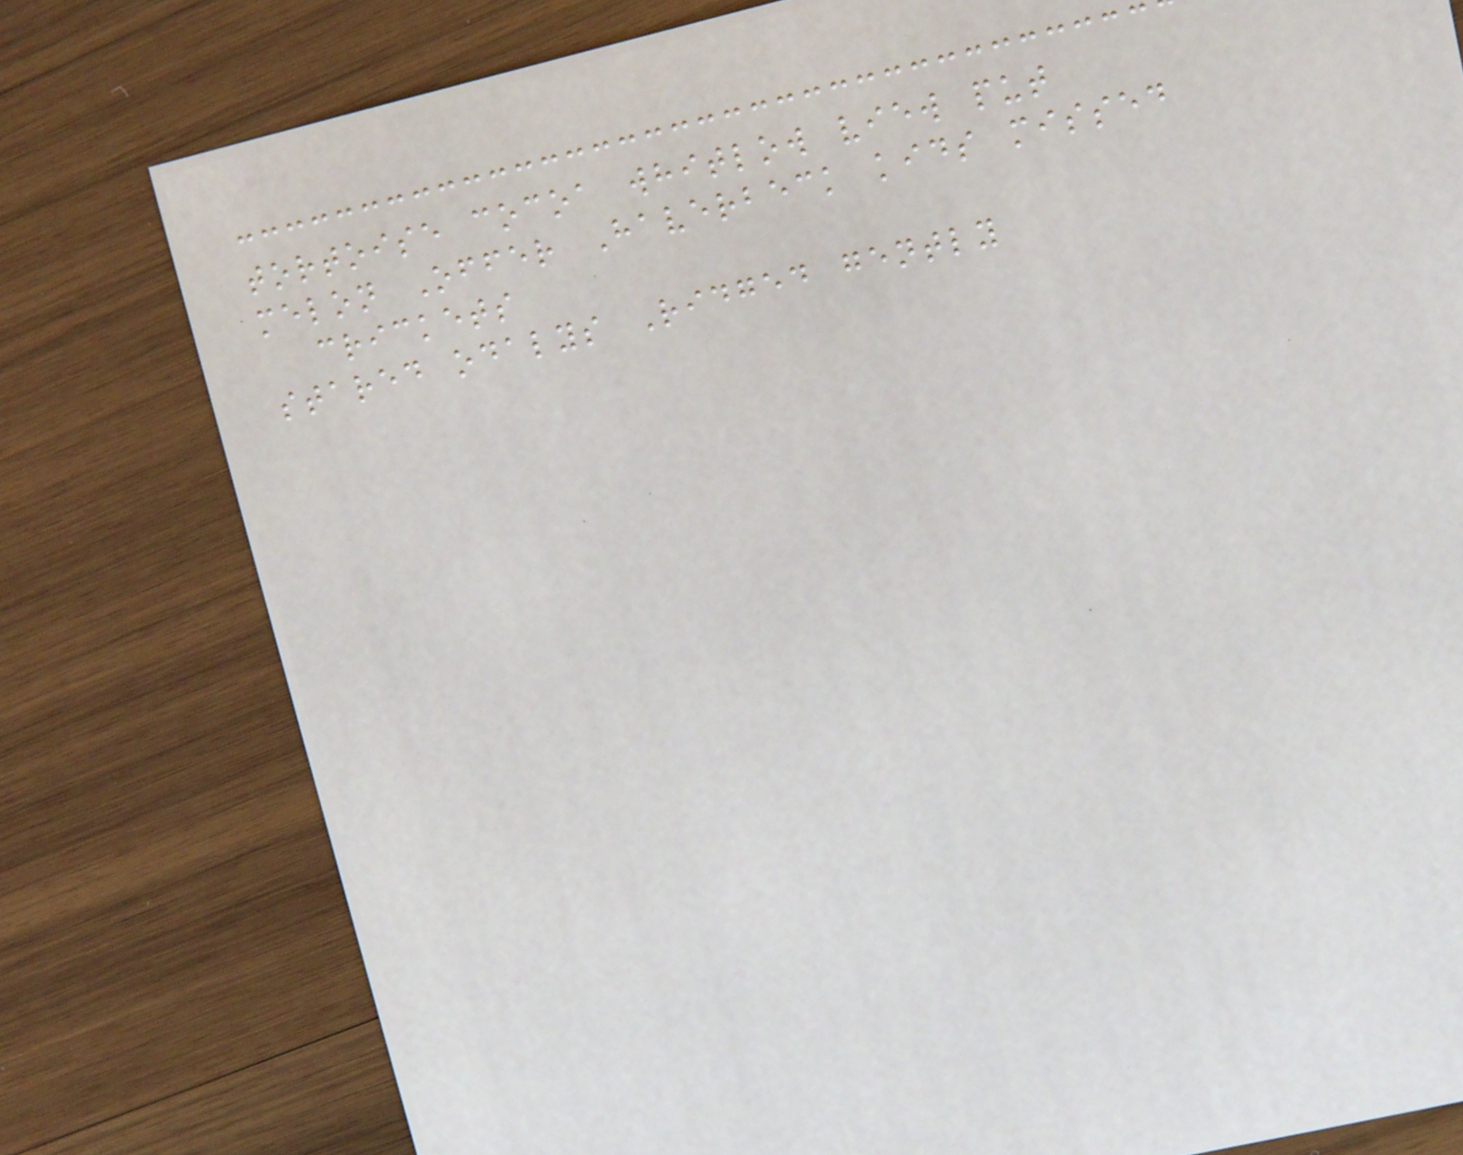tortoise cocoa whitlow view put
melon Offer Haverbeck kids missed
crickets
stared odalys Ridged gently
